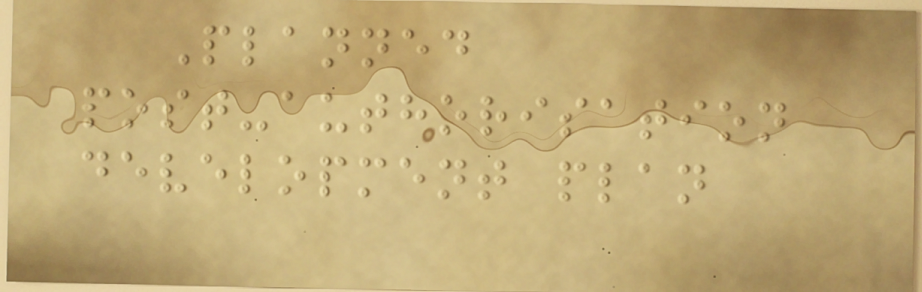Planned
post-authorisation
development plan
